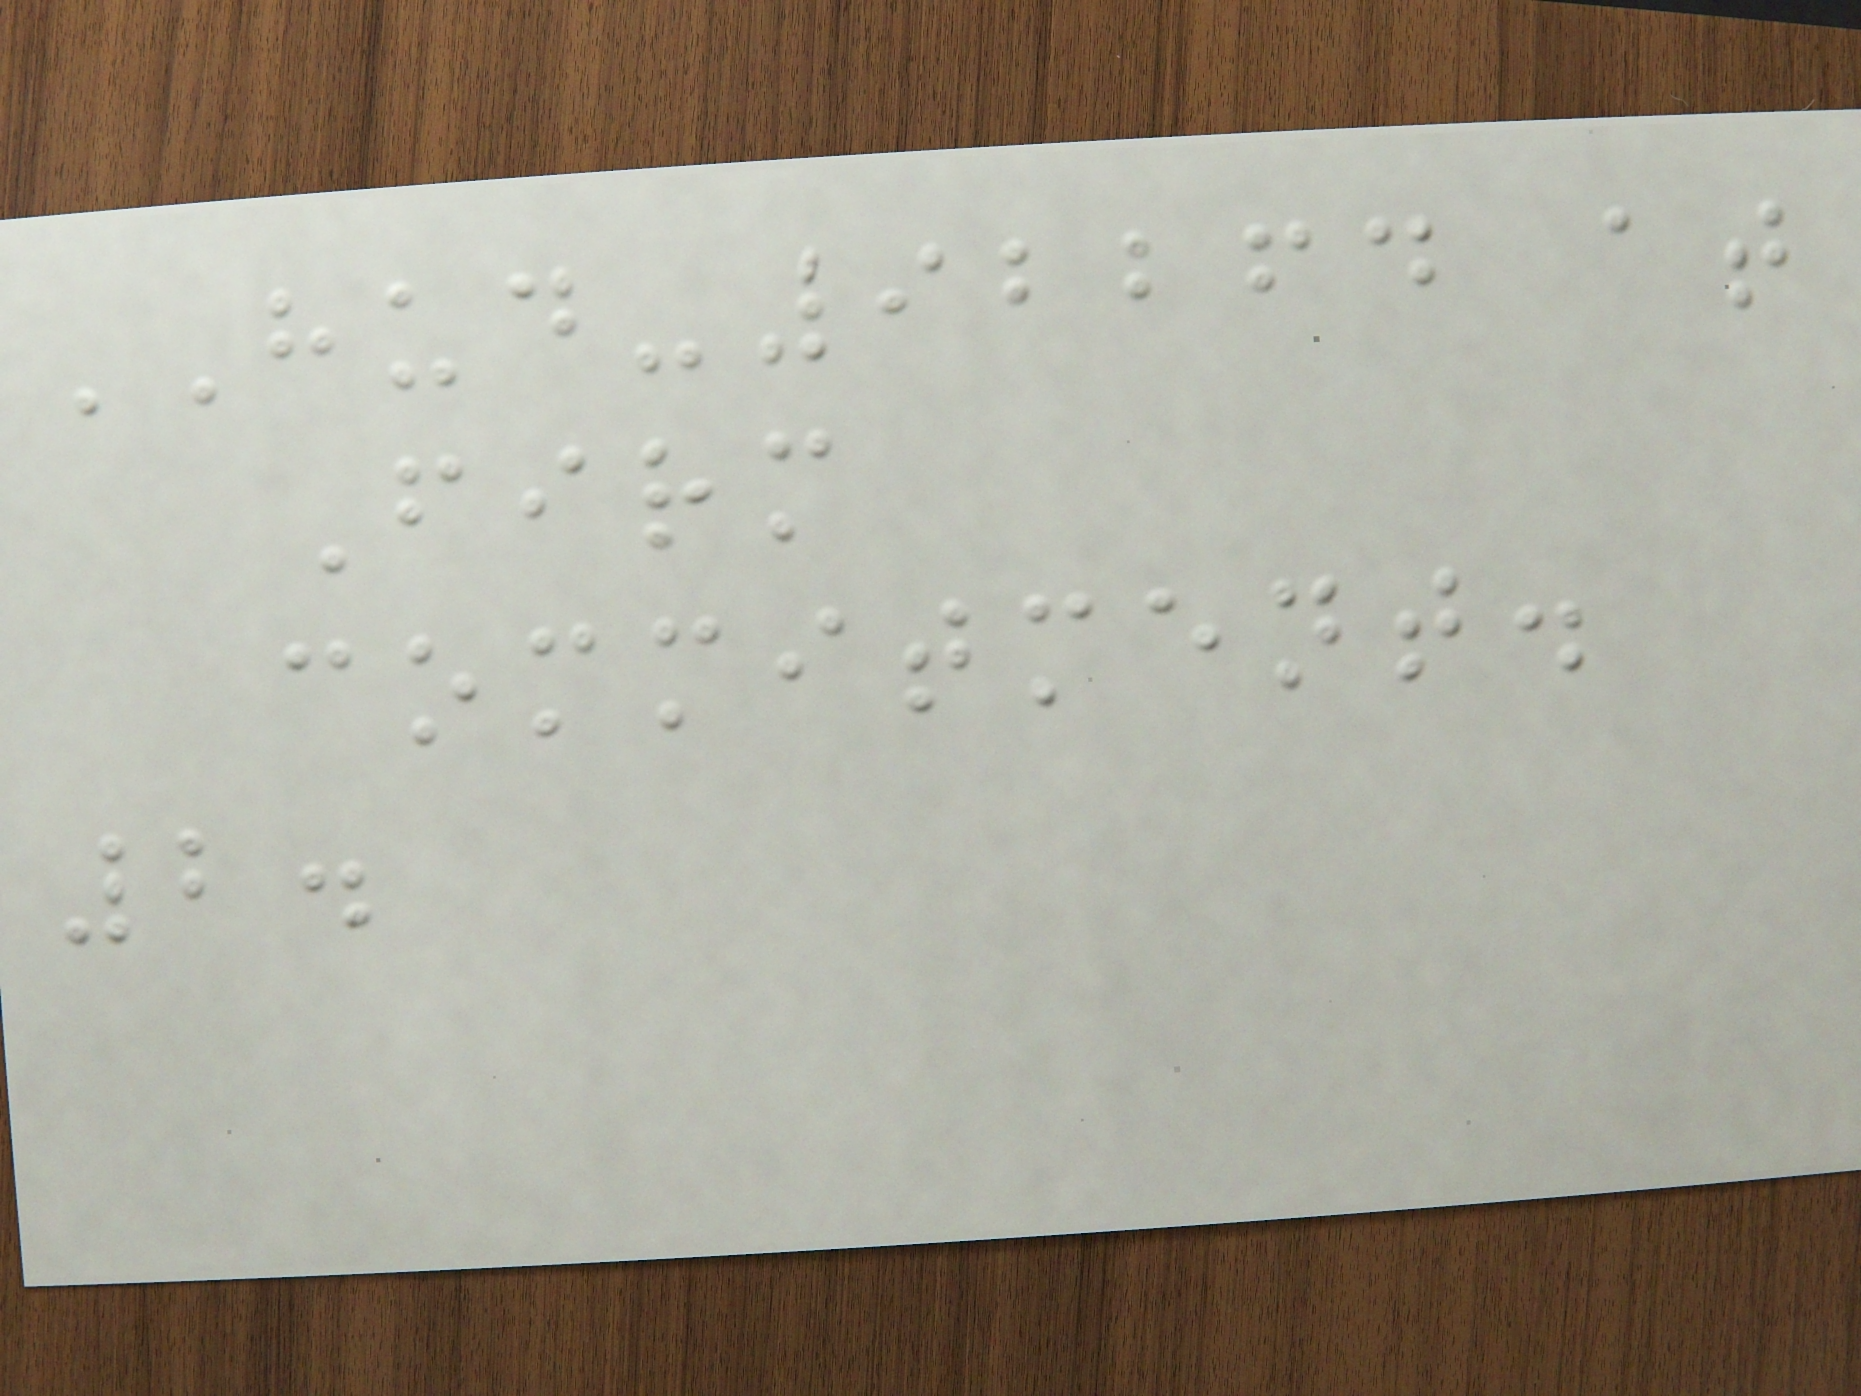HUD-92264 at
Firm
commitment.
2.
